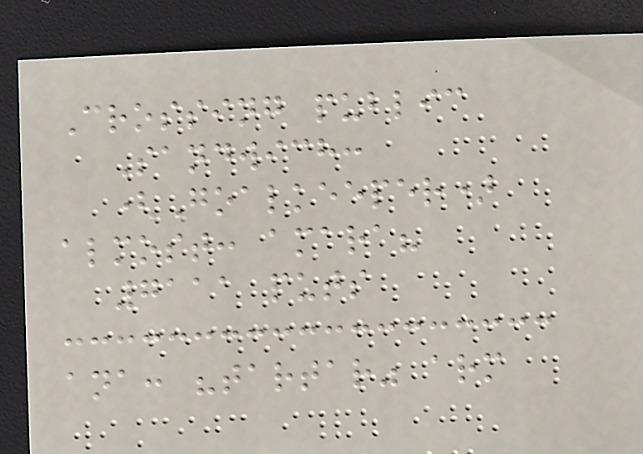Crossing public
Sandwich:
(Goalkeeper)
almost: amara?
7111 puts
ana: "tartar" arm
